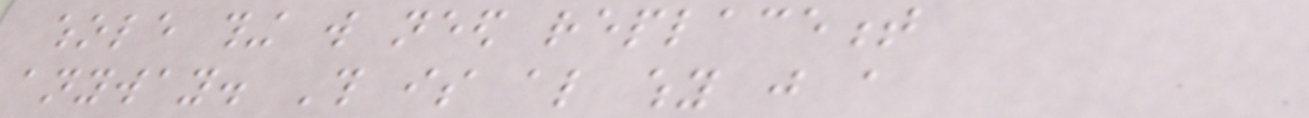whole thing will need replacement
anyway. This is also why just a
